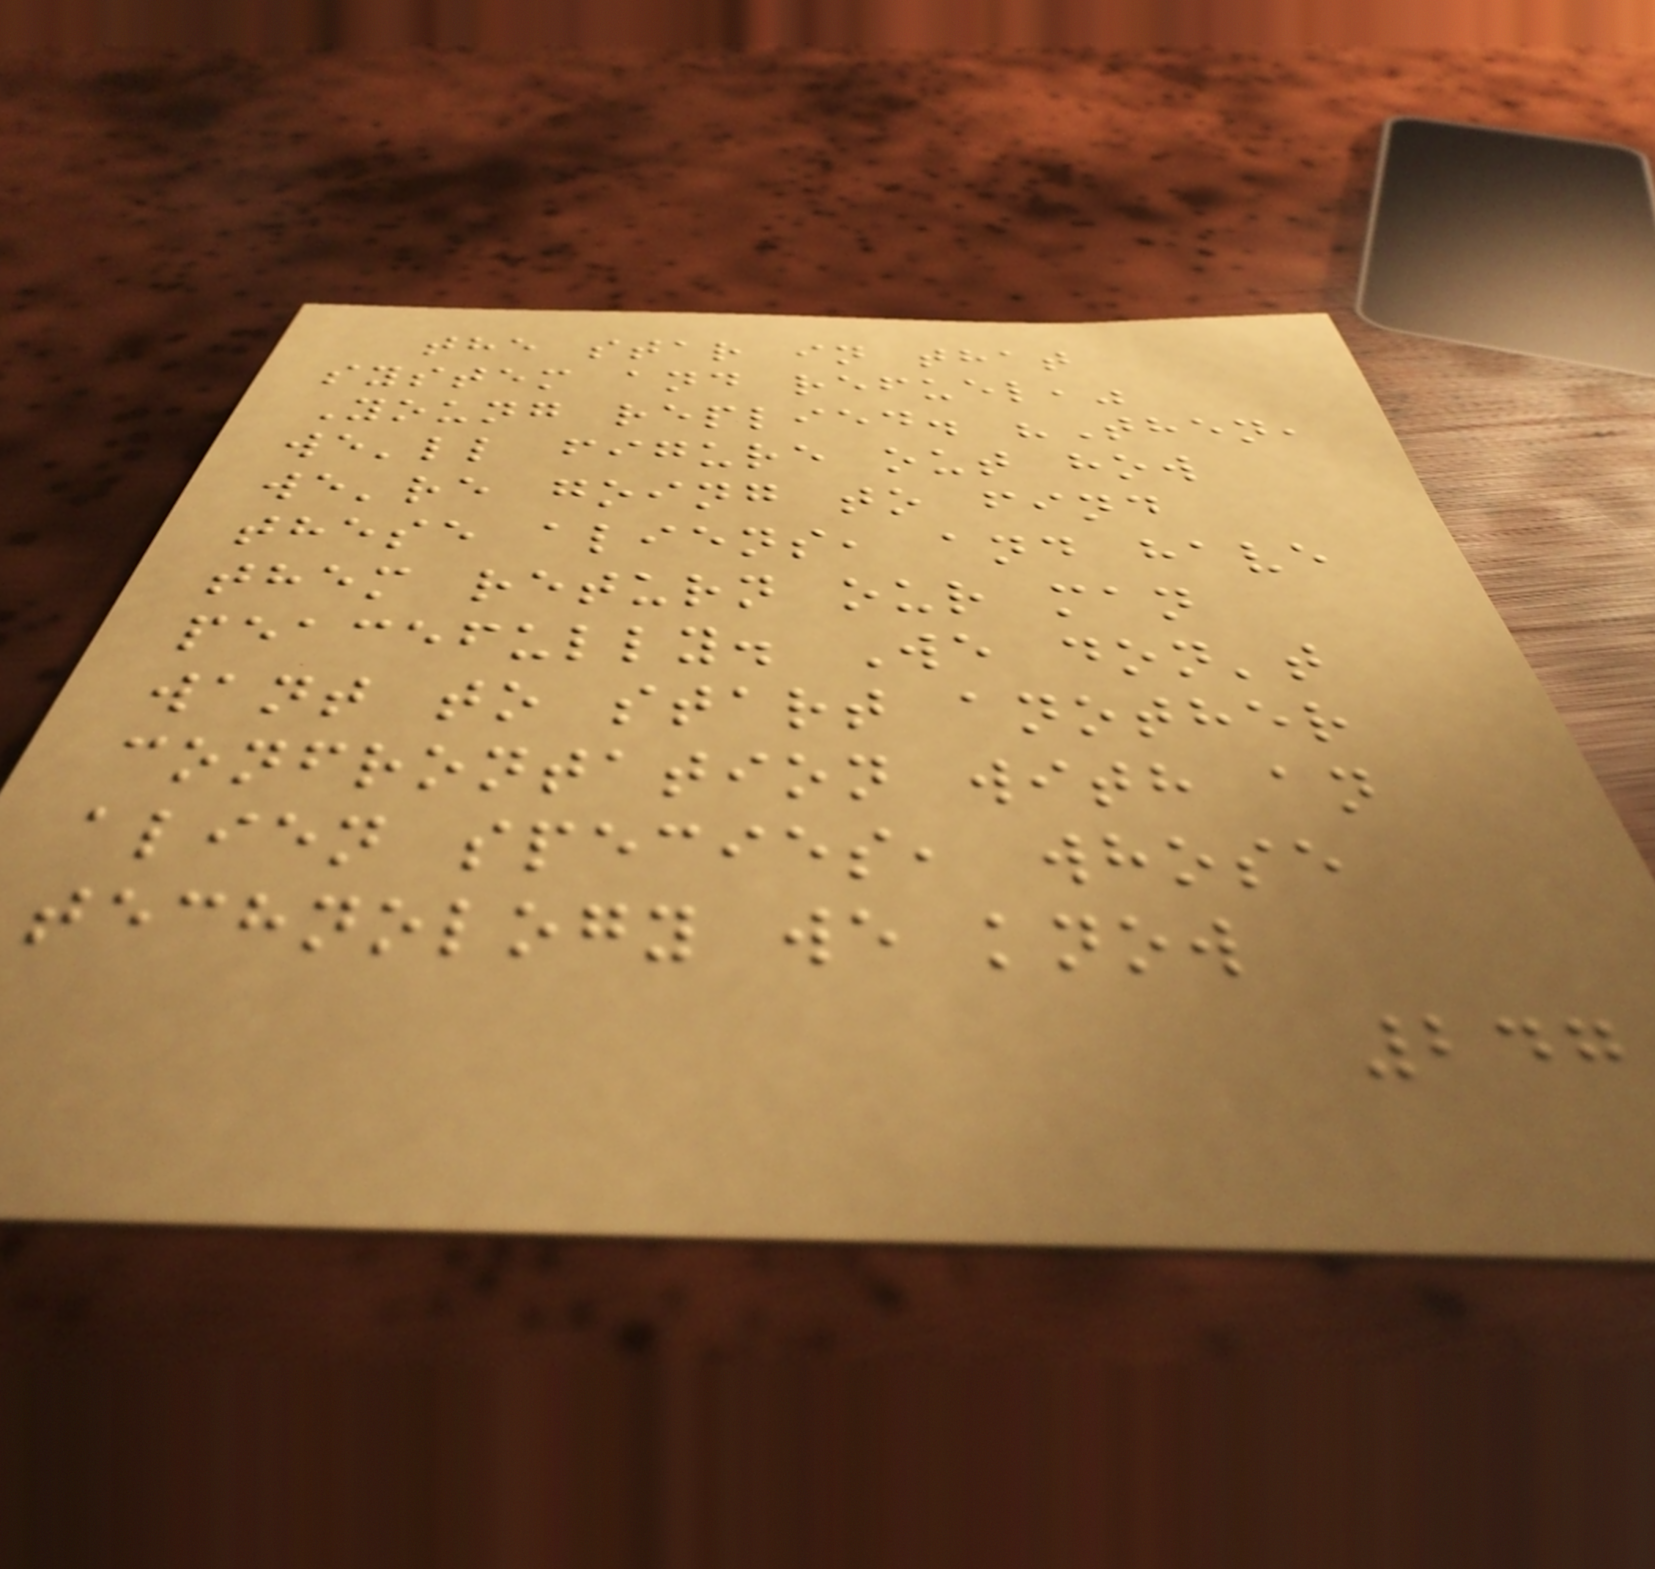the star in that
system and refuel,"
Young replied. "Then,
we'll figure out how
we're going to find
these aliens, and have
them return our man
peacefully. We don't
want to start another
confrontation with an
alien species, whose
technology we know
247
